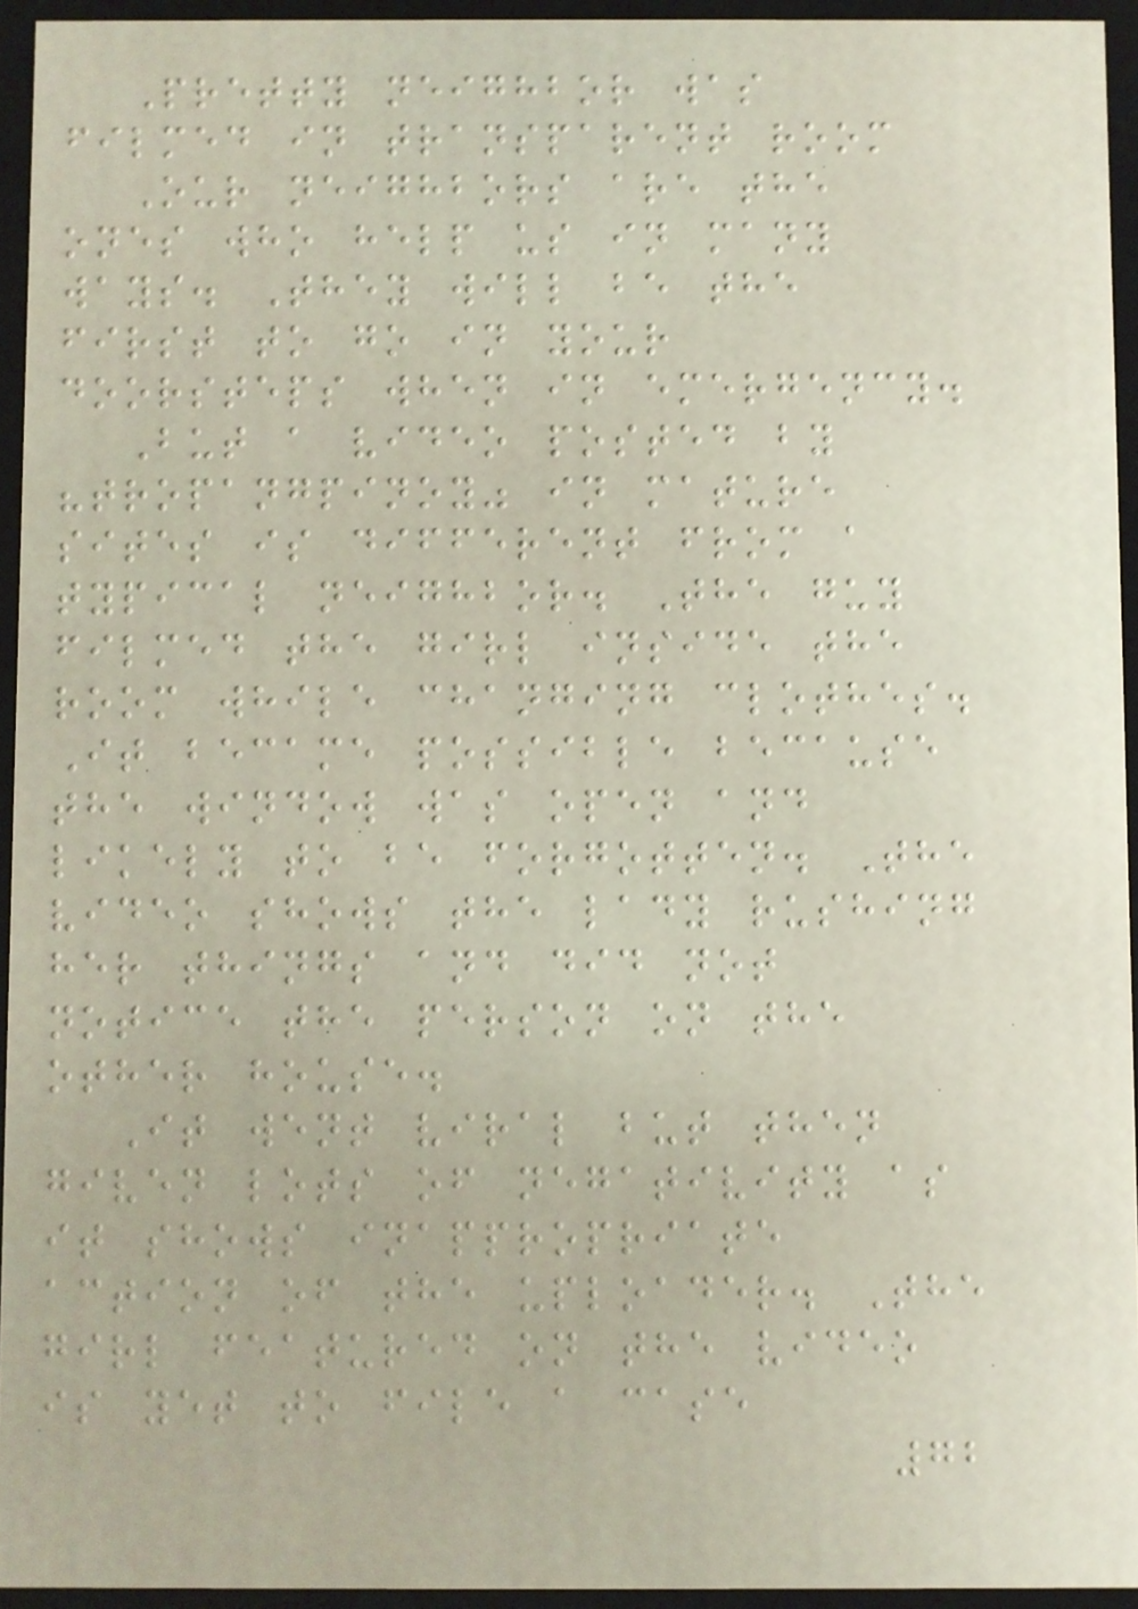Pretty neighbor was
filmed in transparent room
Our neighbors are the
ones who help us in many
ways. They will be the
first to go in your
doorsteps when in emergency.
But a video posted by
"tropangpinoy" in mature
sites is different from a
typical neighbor. The guy
filmed the girl inside the
room while changing clothes.
It became possible because
the window was open and
likely to be forgotten. The
video shows the lady rushing
her things and did not
notice the person on the
other house.
It went viral but then
given lots of negativity as
it shows inappropriate
action of the uploader. The
girl featured on the video
is yet to file a case
72
